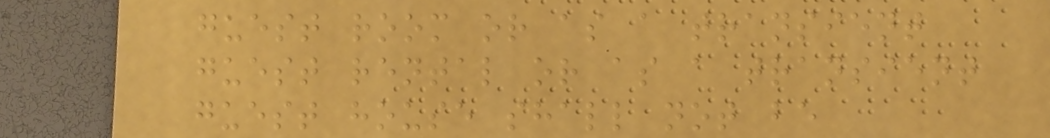guest room or as a transient
guest rental or as a transient
guest house shall not be
